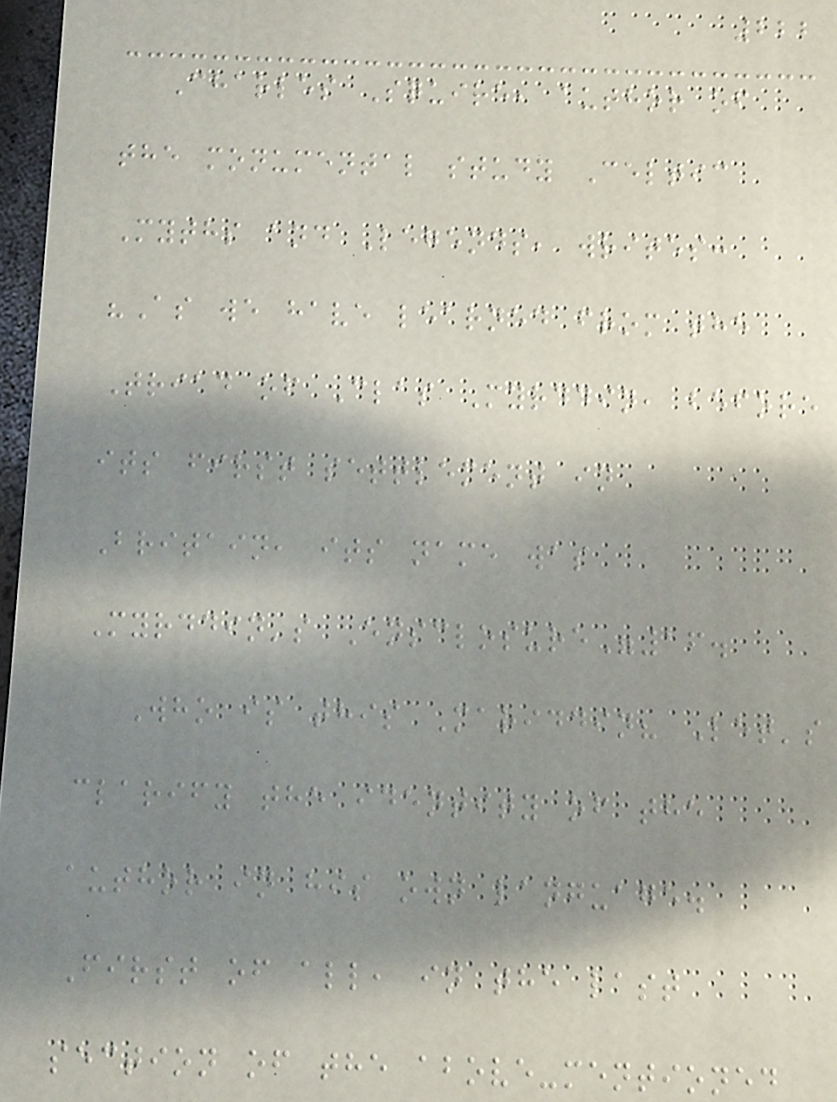222
Charles Squire, author of
the monumental study Celtic
Myths and Legends, writes:
"As we have learned from the
Triad of Clas Myrddin, before
its first settlement in
Britain, its name was
Myrddin's Ensclosure"16.
Who is this Mariddin? Let's
clarify the identity of the
author in his own language.
First of all, in the last
section of the above-mentioned
